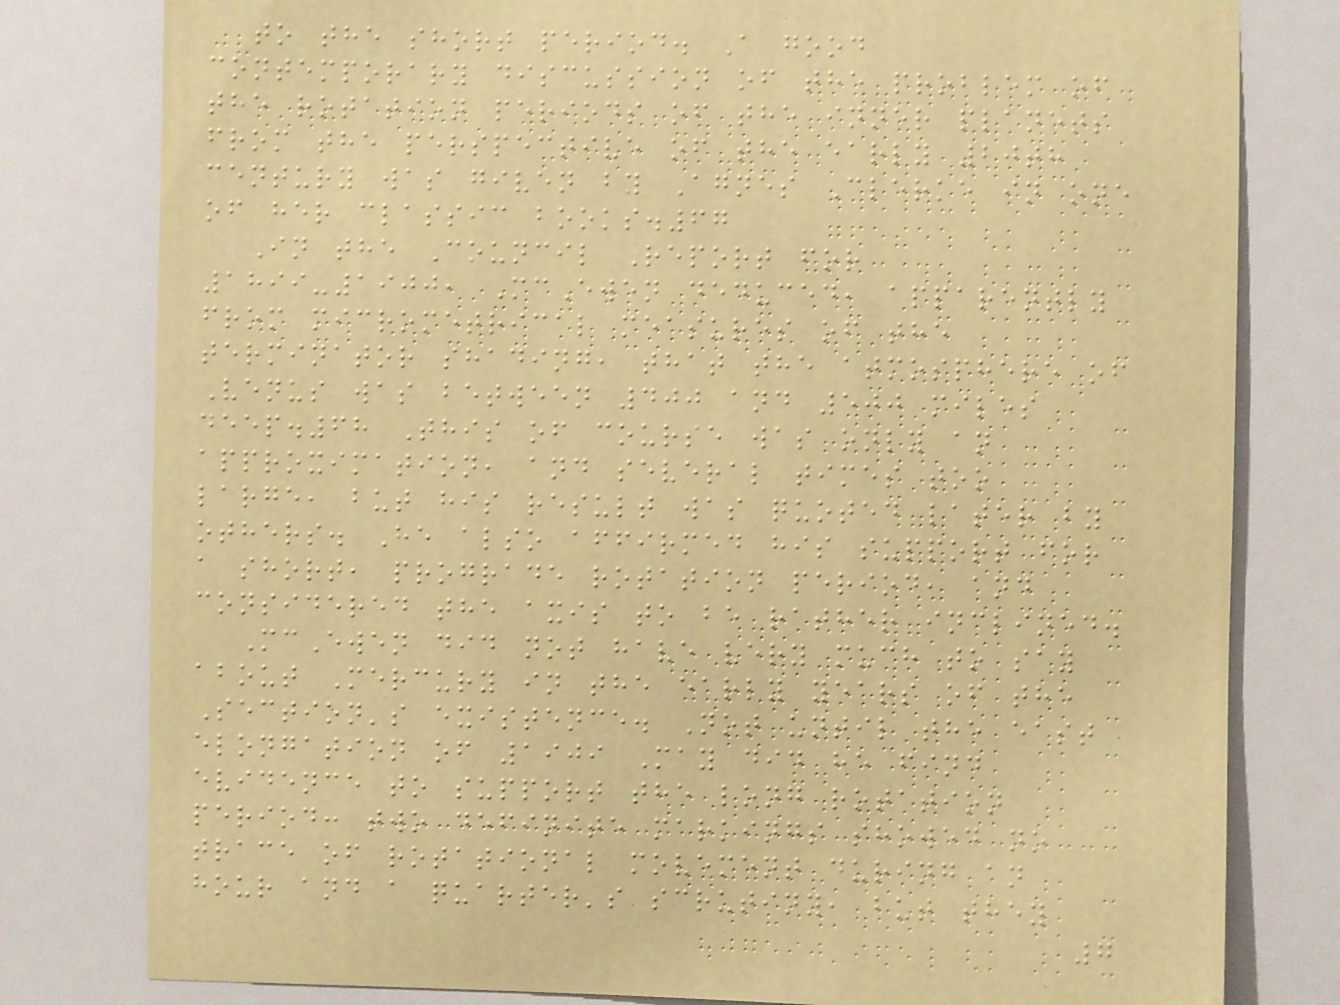to the short period. A good
contemporary discussion of the problem of
the rotation periods of the inner planets
from the perspective of the early 20th
century was given by Agnes Clerke in one
of her classic books.67
In the Council Report for
1899-1900, McEwen deduced, apparently
from micrometrical measures of the
terminator shading, that the atmosphere of
Venus was between 400 and 500 miles
deep.68 This of course was only an
approximation, and several times too
large, but his result was quoted later by
others. He also affirmed his support for
a short, prograde rotation period, and
considered the axis to be rather inclined.
McEwen did not have very much to say
about Mercury in the early years of the
Section's existence. Not until the east
elongation of 1909 May did he find
evidence to support the long rotation
period: two definite markings showed no
trace of rotational movement during an
hour and a quarter's scrutiny, but they
7
